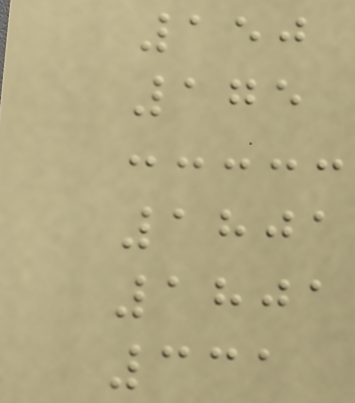150
175
1801
1801
331
